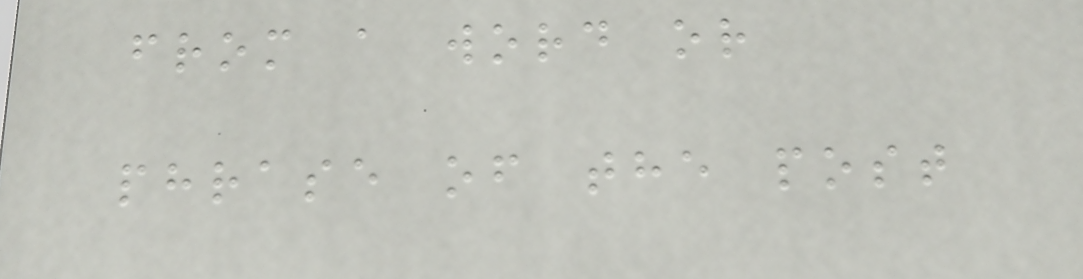from a word or
phrase of the post
